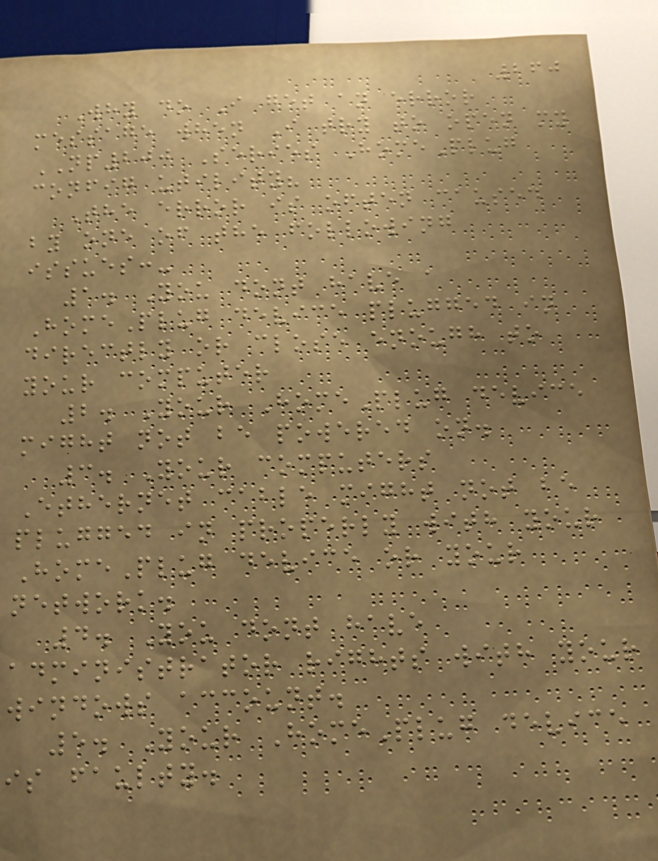260
Why do I get an error
message when I try to open my
NP200 Series HomePlug
config utility?
The error is often caused
by one of the following
issues:-
1. You dont have a
HomePlug device plugged in
directly or close enough to
your computer
2. Your HomePlug device
might not be powered on.
3. Your computers
Ethernet cable might not be
plugged in properly with your
HomePlug device or your
network.
4. You dont have
administrator rights with your
windows account.
5. Your HomePlug device
is faulty.
